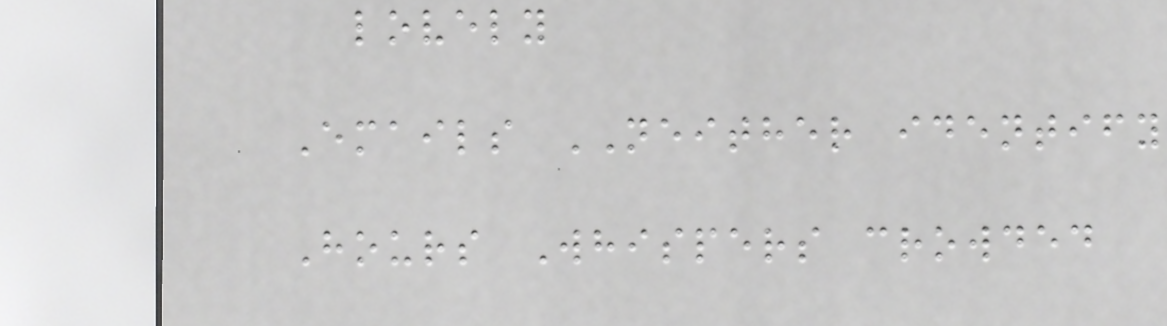lovely
Emails NEITHER identify
Hours Whispers crowded
